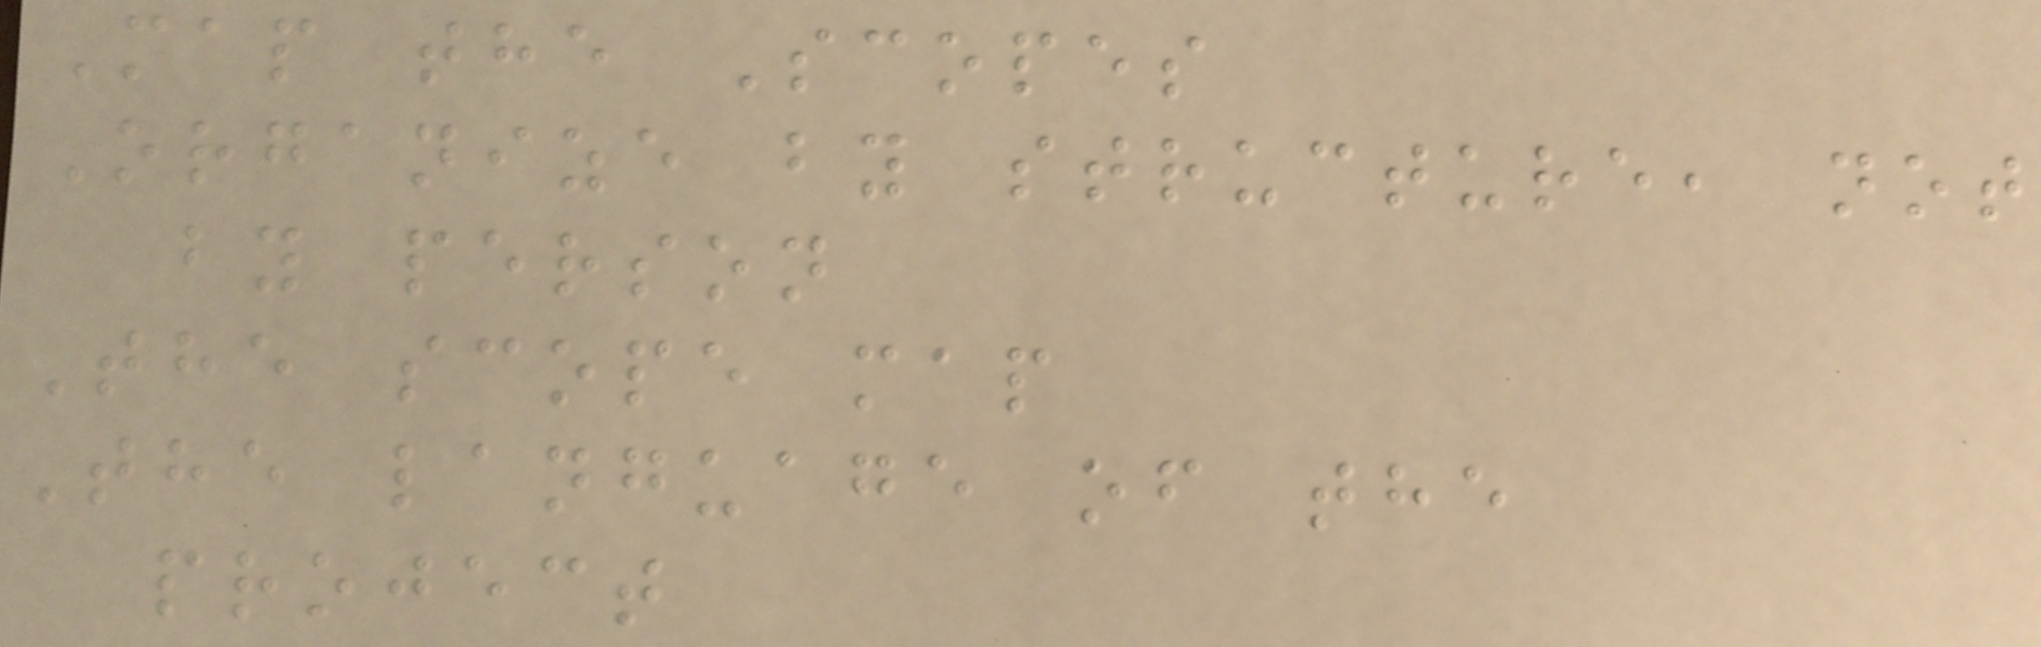Map the Scopes
Organize by structure, not
by person
The scope map
The language of the
project
